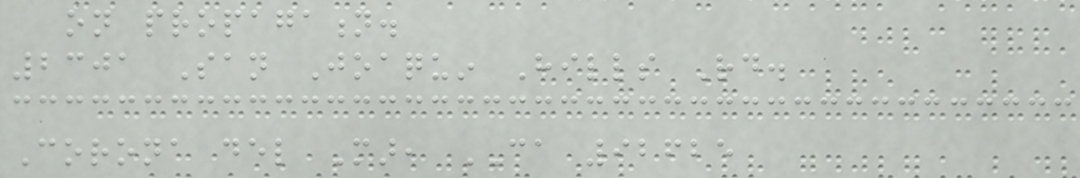on propagation.
2301 San Joaquin Hills Rd.
Corona del Mar, CA 92625
